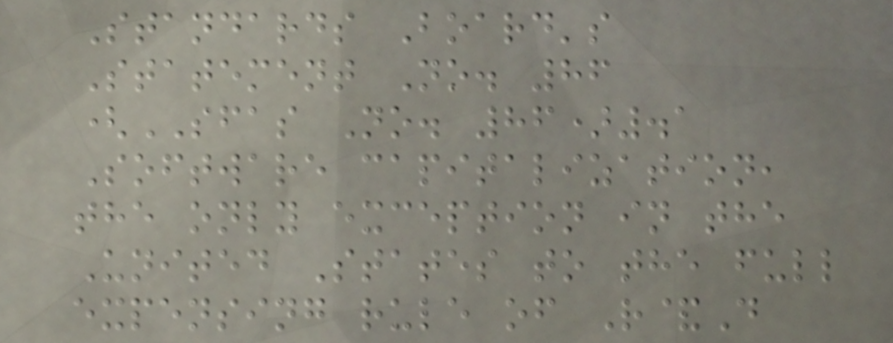Standards Board's
Statement No. 86
(SFAS No. 86).1
Software capitalization,
the only exception in the
United States to the full
expensing rule of R&D
